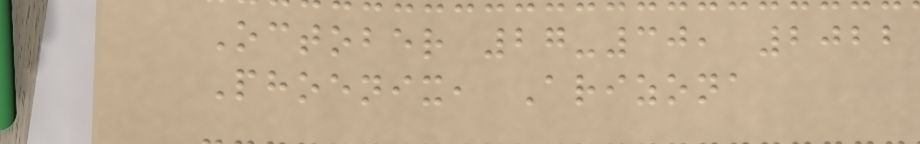October 27-30, 2022
Phoenix, Arizona
